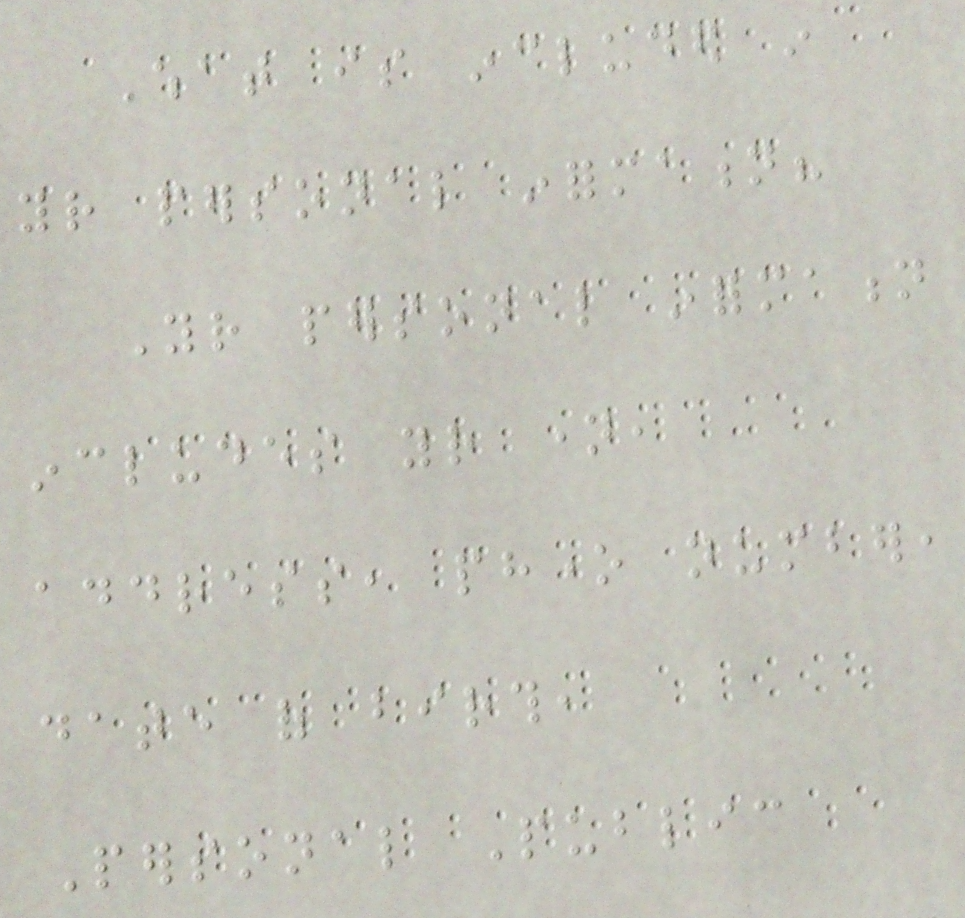What is included in
your personal information?
Your personal information
includes your name,
address, phone number,
date of birth,
Personal Public
